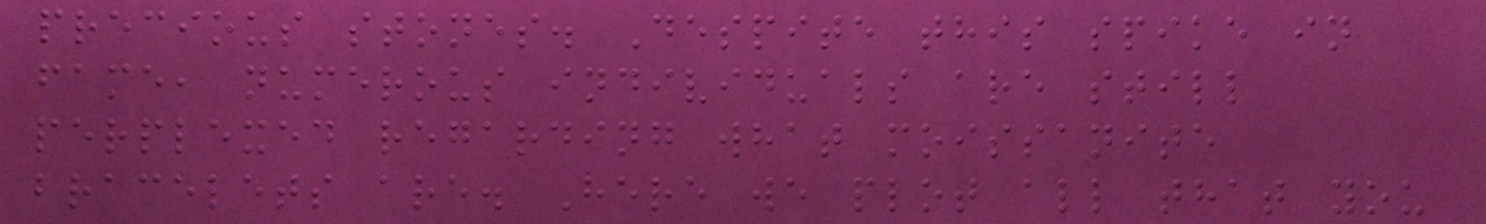precious stones. Despite this spike in
fame, numerous individuals are still
perplexed regarding what moissanite
bracelets are. Here we plot all that you
